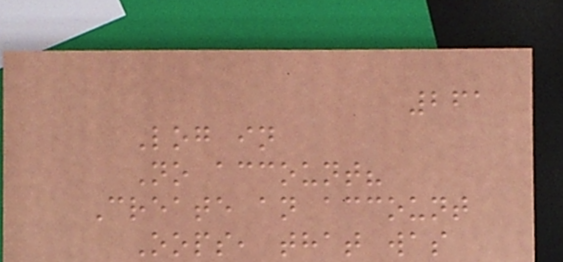261
Log in
No account?
Create an account
Oops, that was
